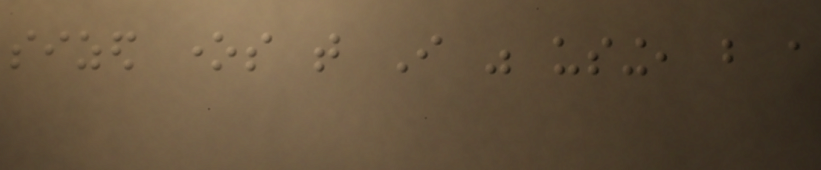sized ones that I was using, but a
